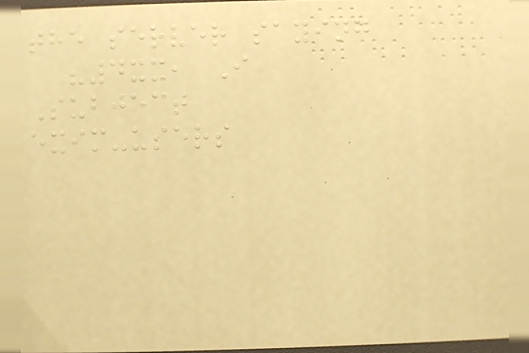the server saying
"4xx, I
Subject
exim-users
